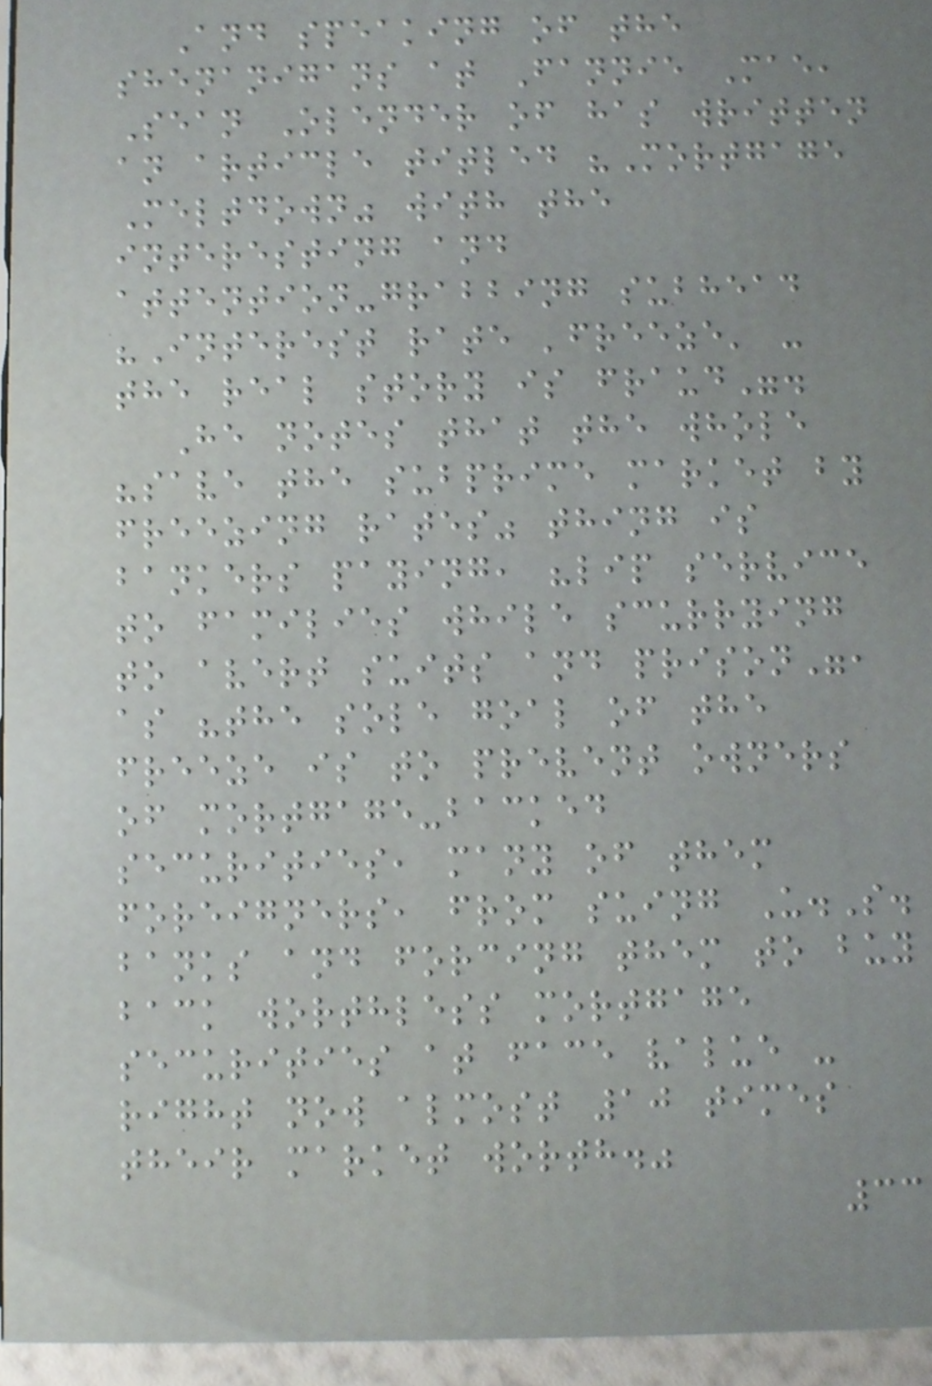And speaking of the
shenanigans at Fannie Mae,
Sean Olender of has written
an article titled "Mortgage
Meltdown" with the
interesting and
attention-grabbing subhead
"Interest rate 'freeze' -
the real story is fraud".
He notes that the whole
"save the subprime market by
freezing rates" thing is
bankers paying, "lip service
to families while scurrying
to avert suits and prison",
as "the sole goal of the
freeze is to prevent owners
of mortgage-backed
securities, many of them
foreigners, from suing U.S.
banks and forcing them to buy
back worthless mortgage
securities at face value -
right now almost 10 times
their market worth."
33
